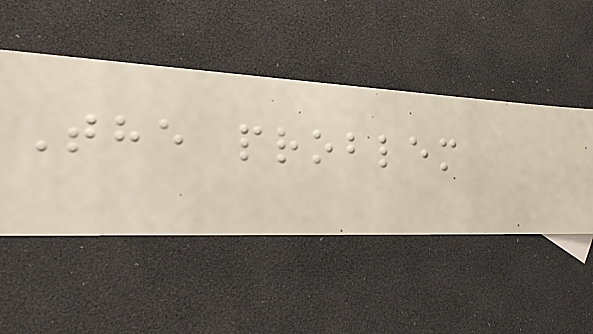The problem
